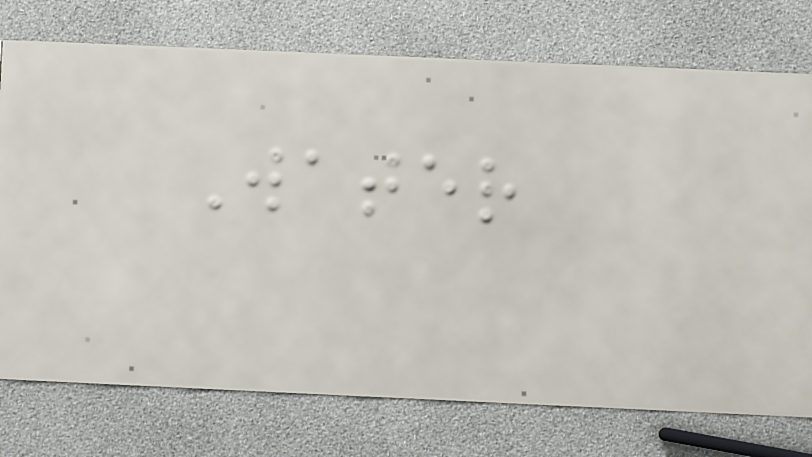Water
